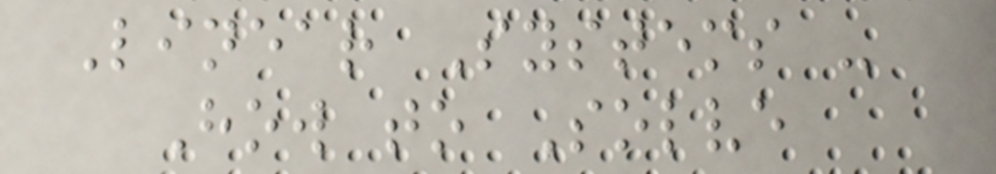Linear Systems -
How to Solve
